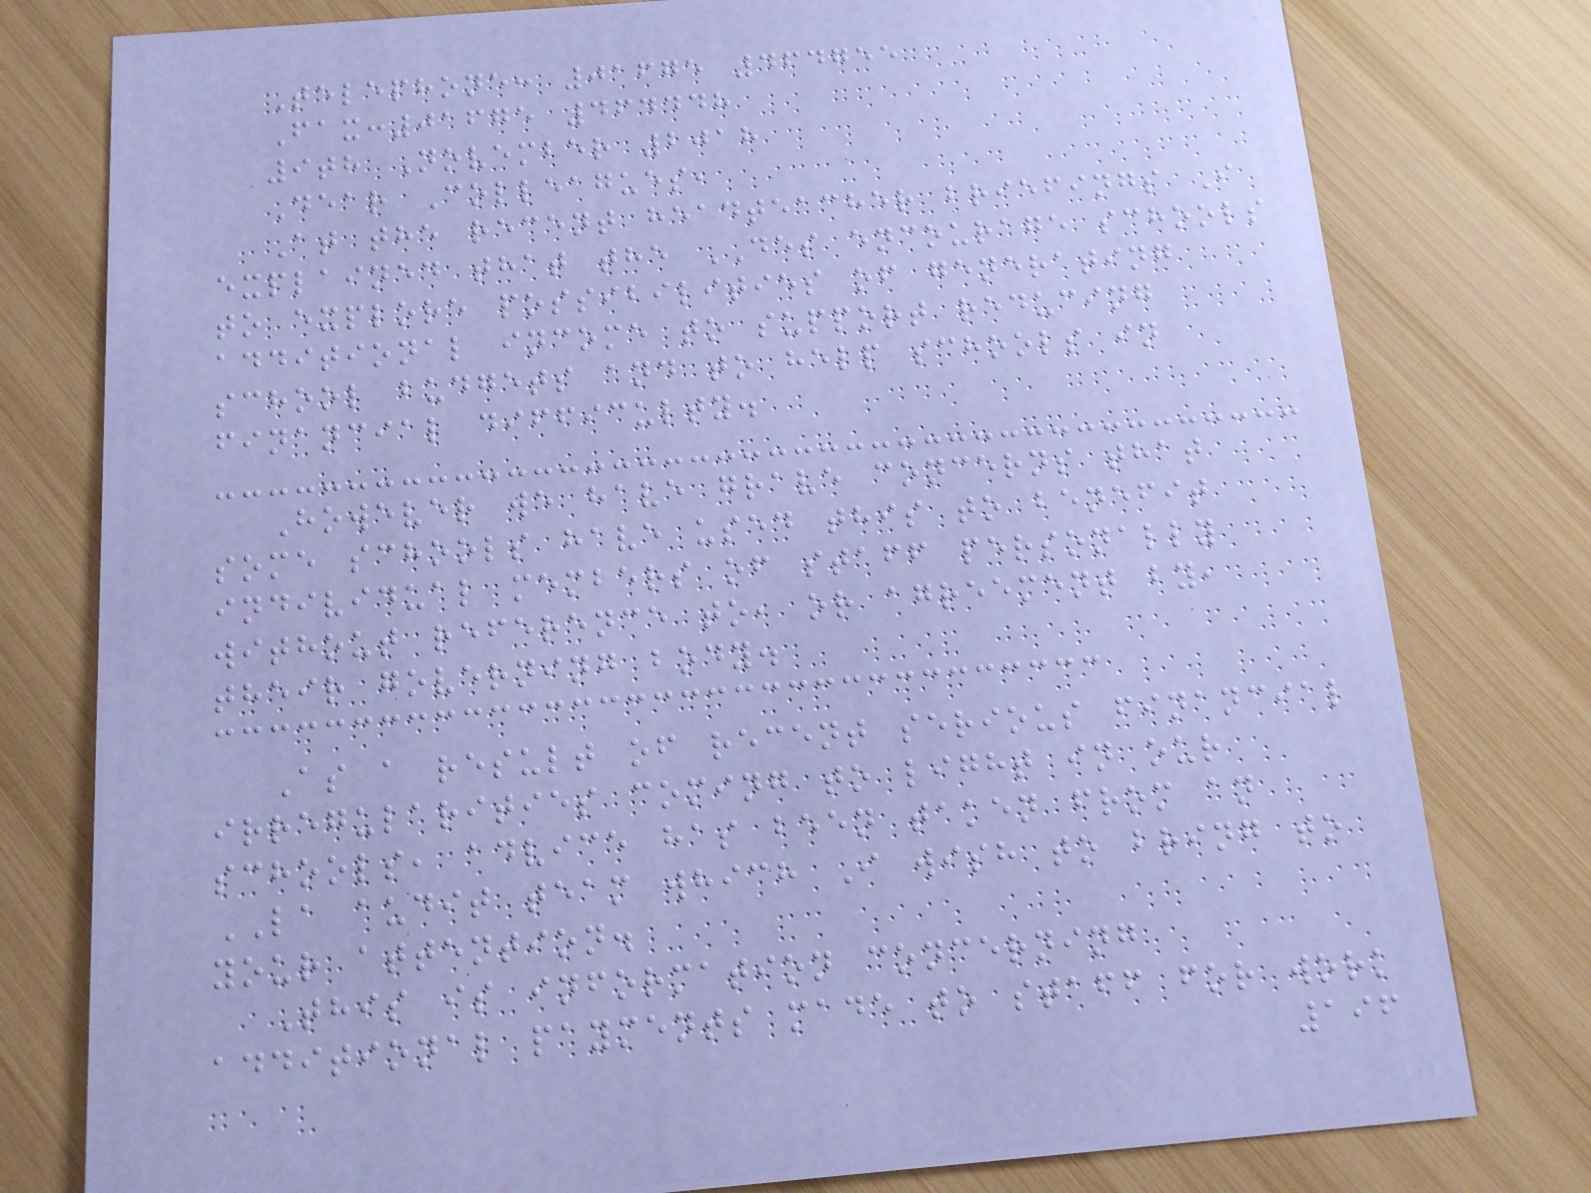Telephone: 01675 464755
Fax:01675 464448
9th November 2018
Dear Colleagues,
At the recent headteacher briefings I
explained that the DES encourage schools
to explore possibilities of generating
additional income to support reducing
school budgets and to help schools in
financial difficulty.
However we have grave concerns that
some schools have used this to benefit
individual members of staff personally
without reference to, or agreement by,
their governing body.
As a result of recent serious financial
irregularities coming to light in our
schools, advice has been taken from an
LA audit team which I wish to bring to
your attention.
This is information concerning
additional payments made to staff for work
196
